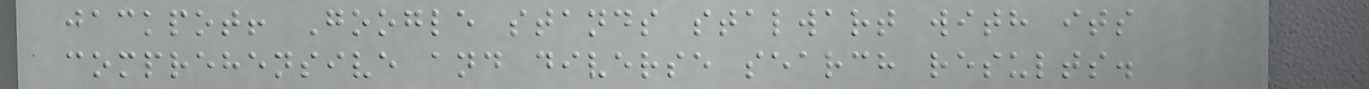jackpot! Google stands stalwart with its
comprehensive and diverse search results.
